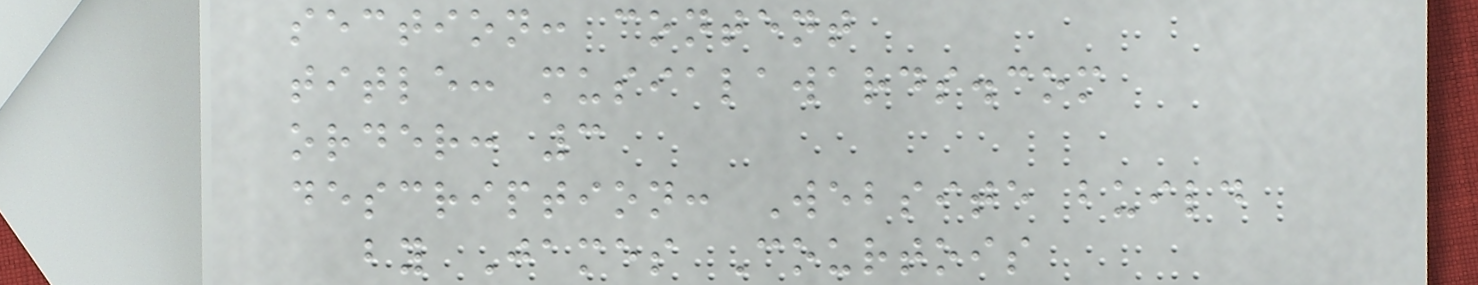section: content
title: musialawards.com
order: 3
description: Website build
by James Courtois
